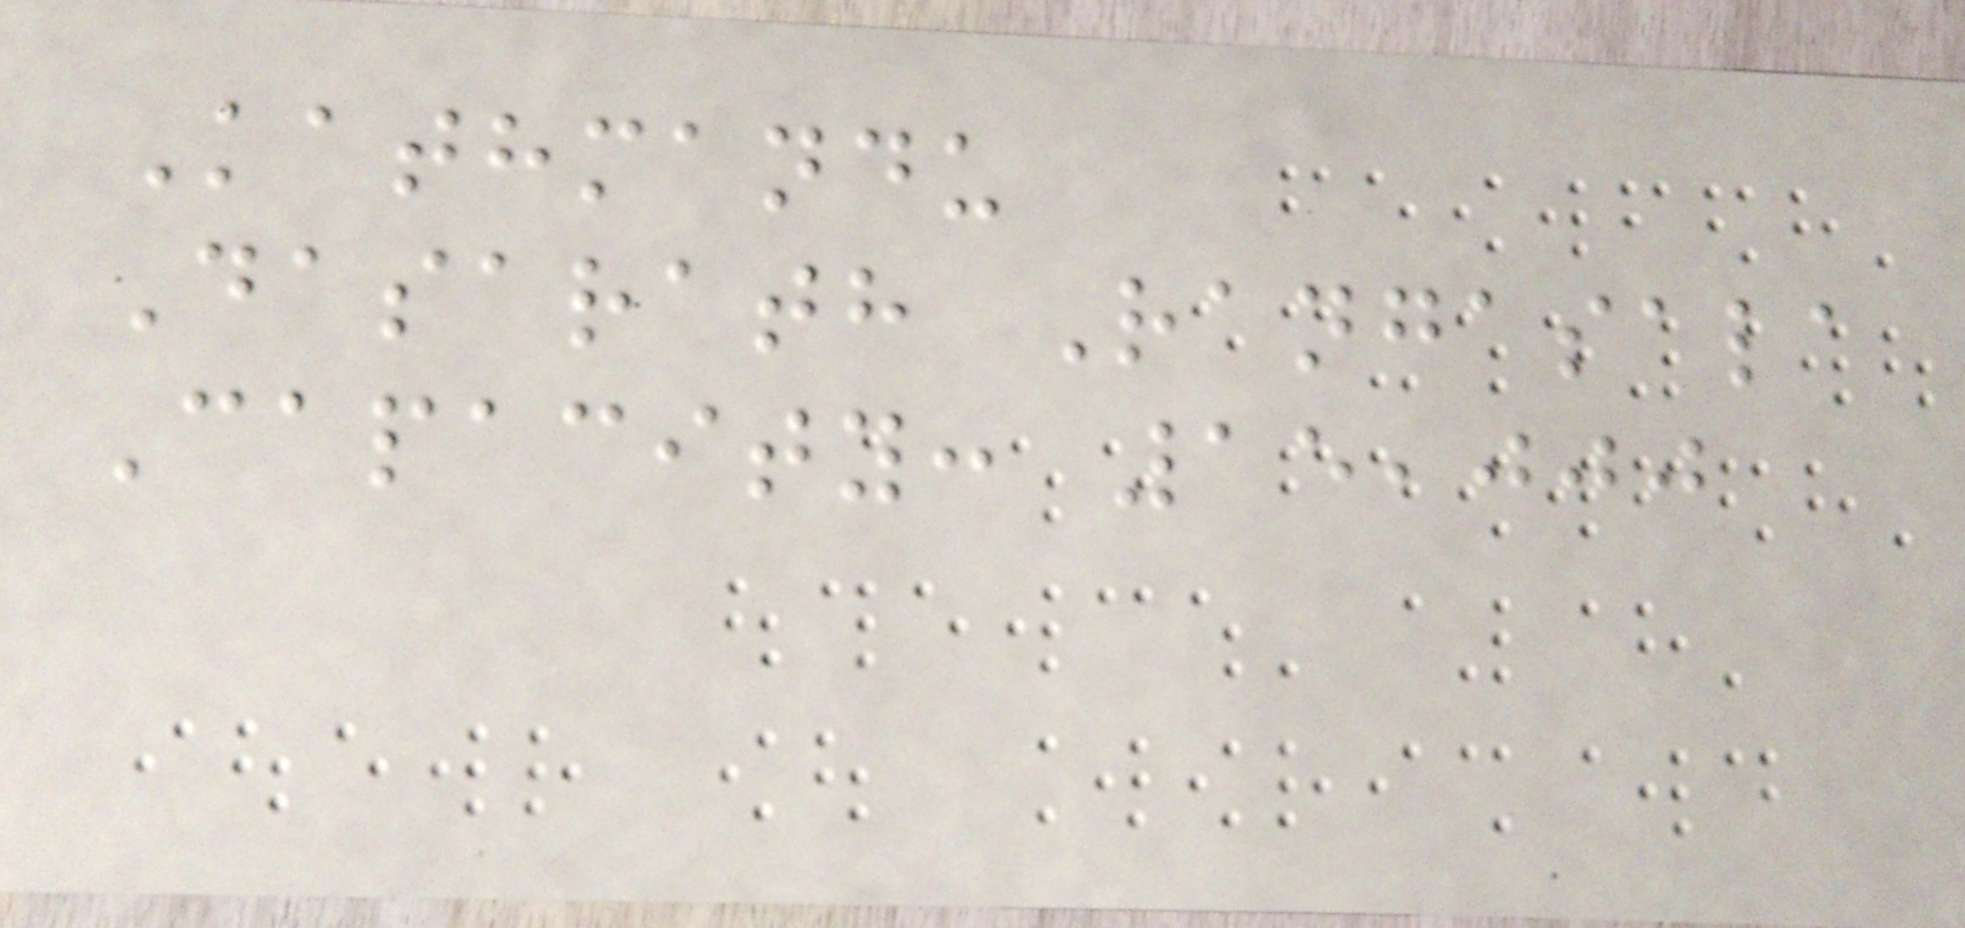Kathmandu
Dasarath Rangasala
Capacity: 15,000
